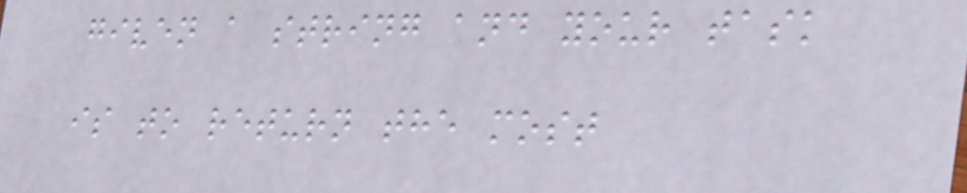given a string and your task
is to return the most
